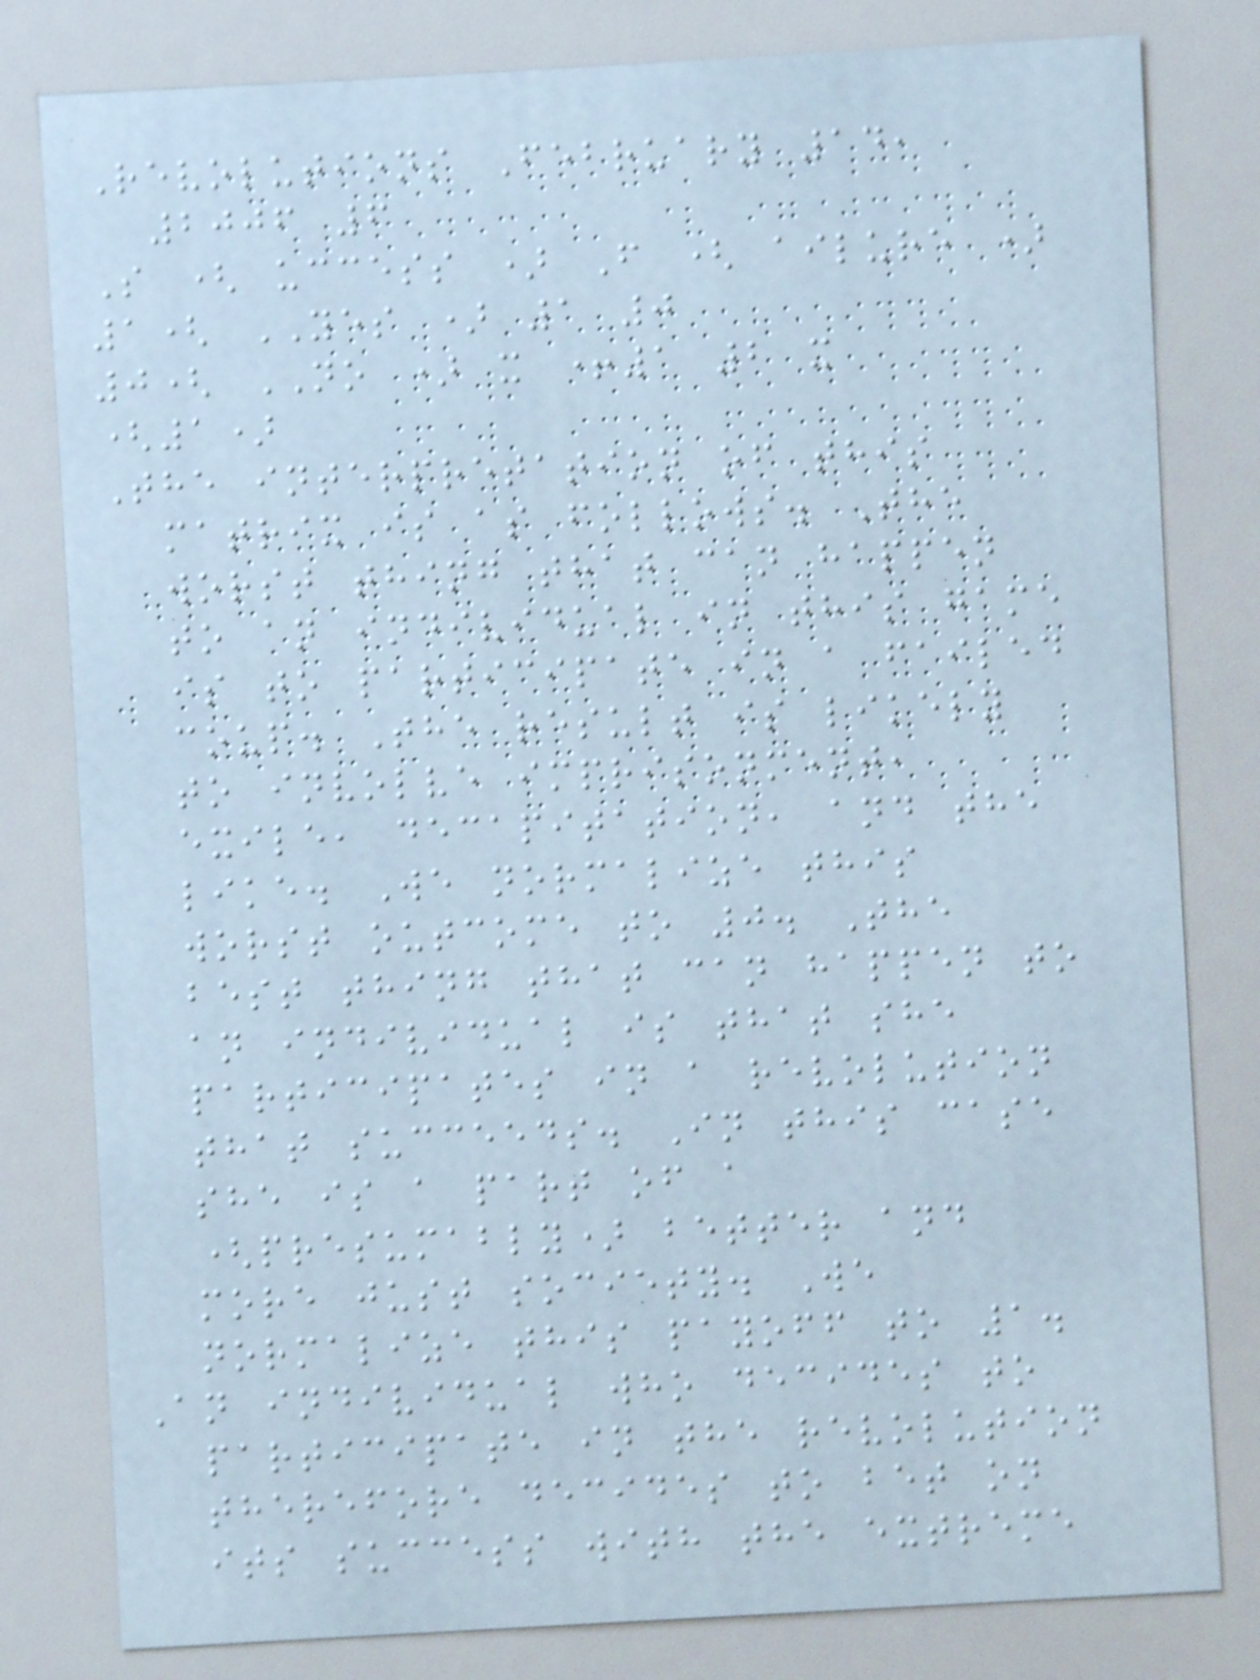Revolutions February 14,
2006 6
S ( uccess ) F ( ailure )
1( YES ) 1 0
0( NO ) x +1 2 x
(1)
The interpretation of this
matrix is as follows. The
worst thing that can happen
to an individual in this game
is to participate in a failed
coup. The result is likely
to involve imprisonment,
exile, decapitation, and the
like. We normalize this
worst outcome to 0. The
best thing that can happen to
an individual is that she
participates in a revolution
that succeeds. In this case
she is a part of a
(presumably) better and
more just society. We
normalize this payoff to 1.
An individual who decides to
participate in the revolution
therefore decides to bet on
its success with the extreme
